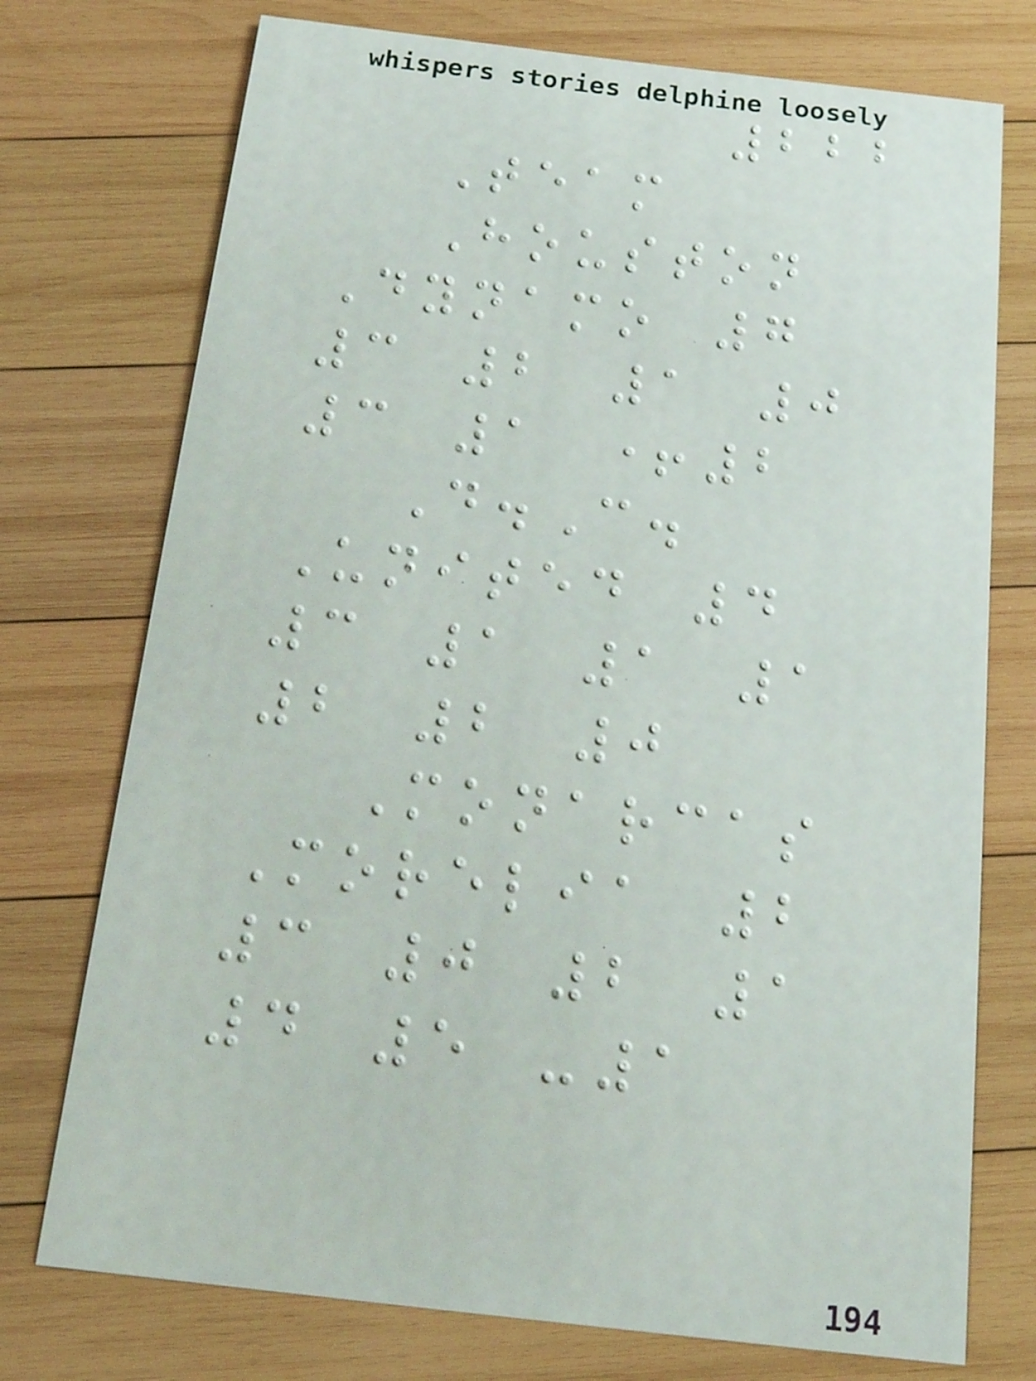222
Team
Houston
Dynamo 7
3 2 1 0
3 1 +2
D.C.
United 4
3 1 1 1
2 2 0
Monarcas
Morelia 2
3 0 2 1
4 5 -1
